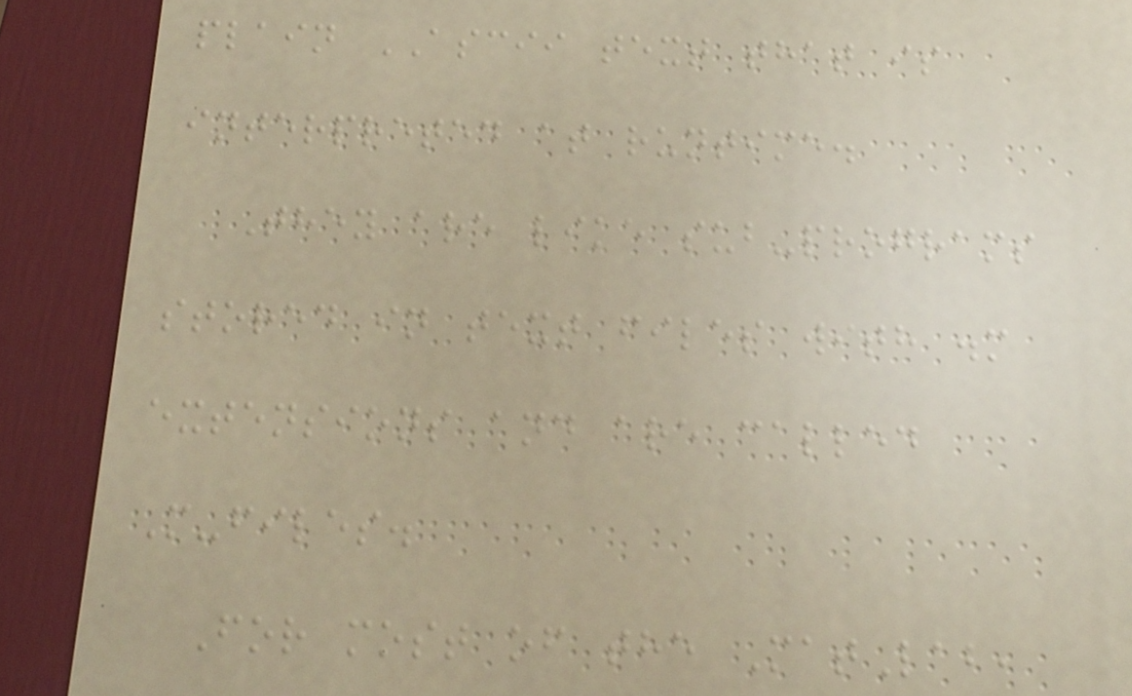plain ASCII text that is
interpreted at runtime.
They are like sub-programs
stored in text files with .m
extensions and are called
M-files.
For most of the MatLab,
